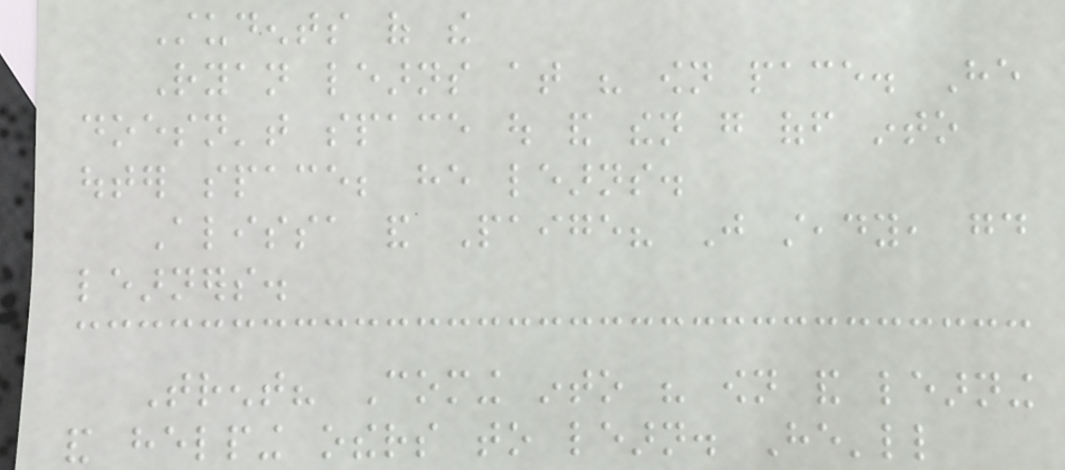Students of the
Ryan learns at his own pace. He
doesn't space out and then go off into
outer space; he learns.
Alissa and Paige? Just steady, good
learners.
Trent? Coming into his own and learning
and helping others to learn. He'll
